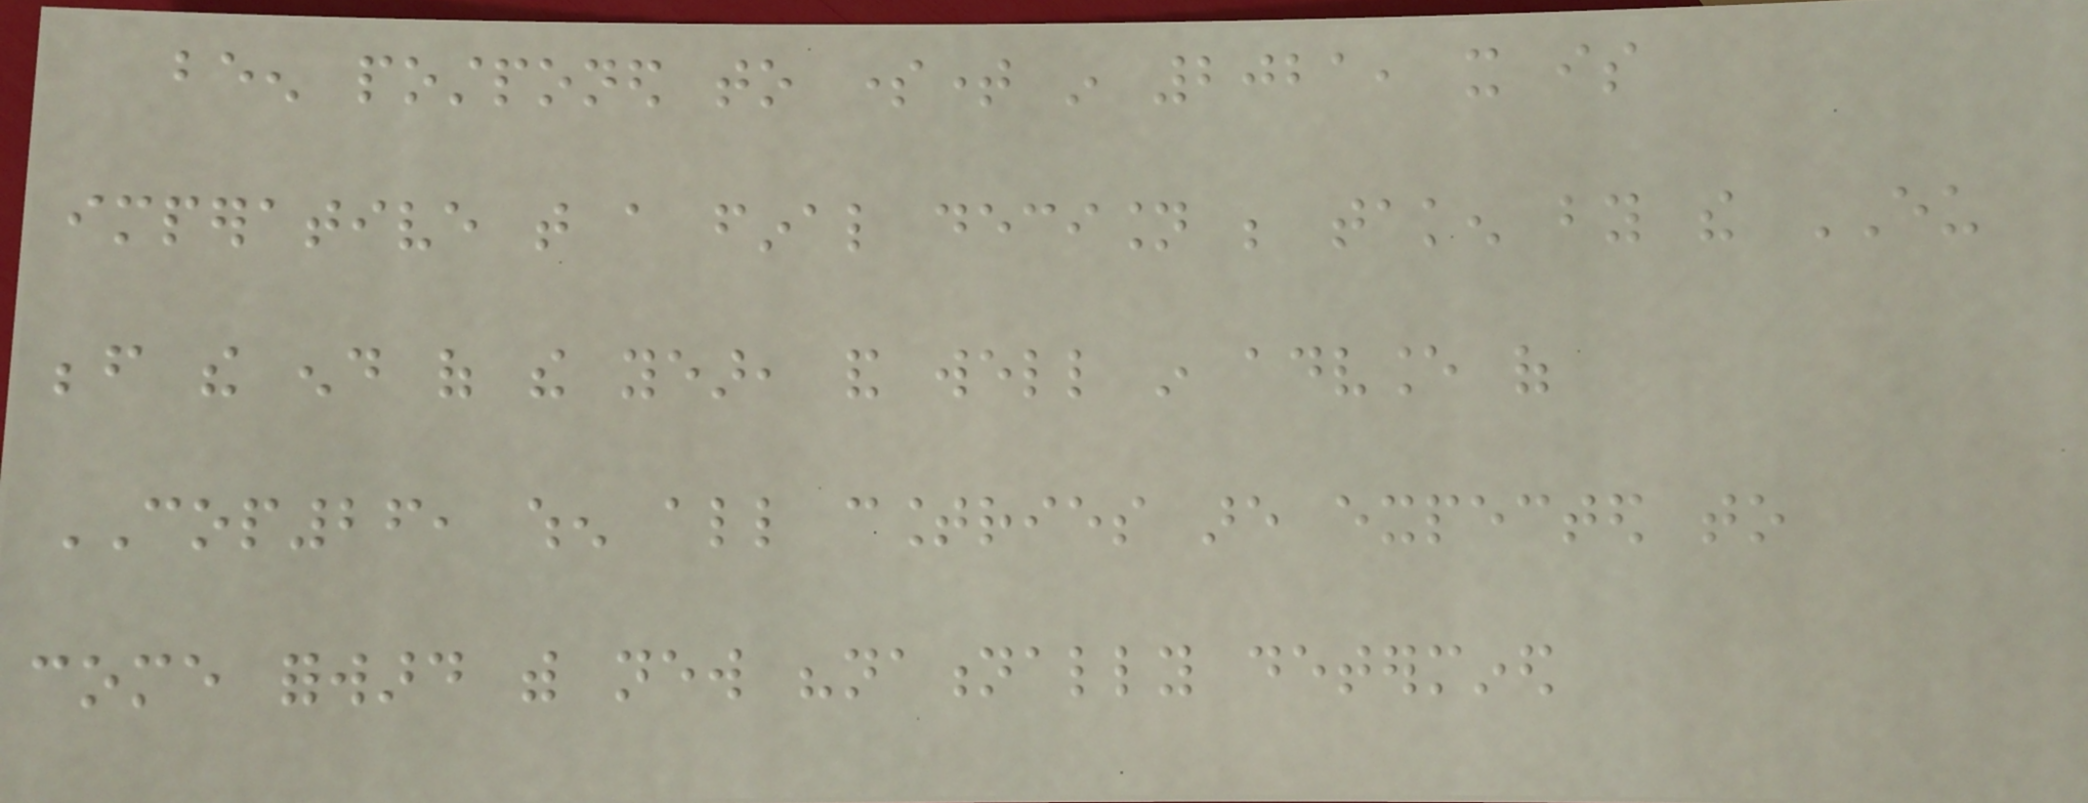been postponed to sometime in 2021, it is
imperative that a final decision be taken by the EU
before the end of the year, and well in advance of
COP26, when all countries are expected to
come forward with new "nationally determined
